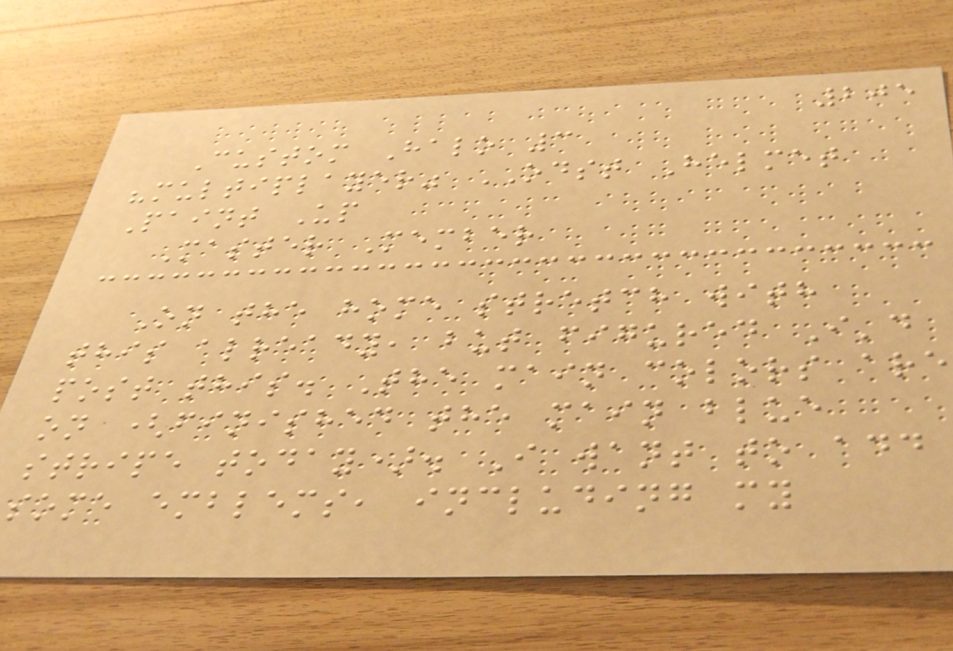205
Custom Halo 3
"multiplayer" ODST Helmet
Paint Up
Master Member
On the home stretch with
this already, but figured I'd
post this. The main colors are
on (finished the main blue
stripe today). I want to add
some emblems, including my
